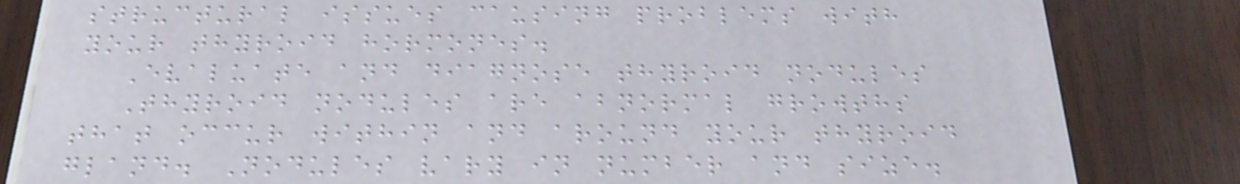structural issues causing problems with
your thyroid hormones.
Evaluate and diagnose thyroid nodules
Thyroid nodules are abnormal growths
that occur within and around your thyroid
gland. Nodules vary in number and size.
